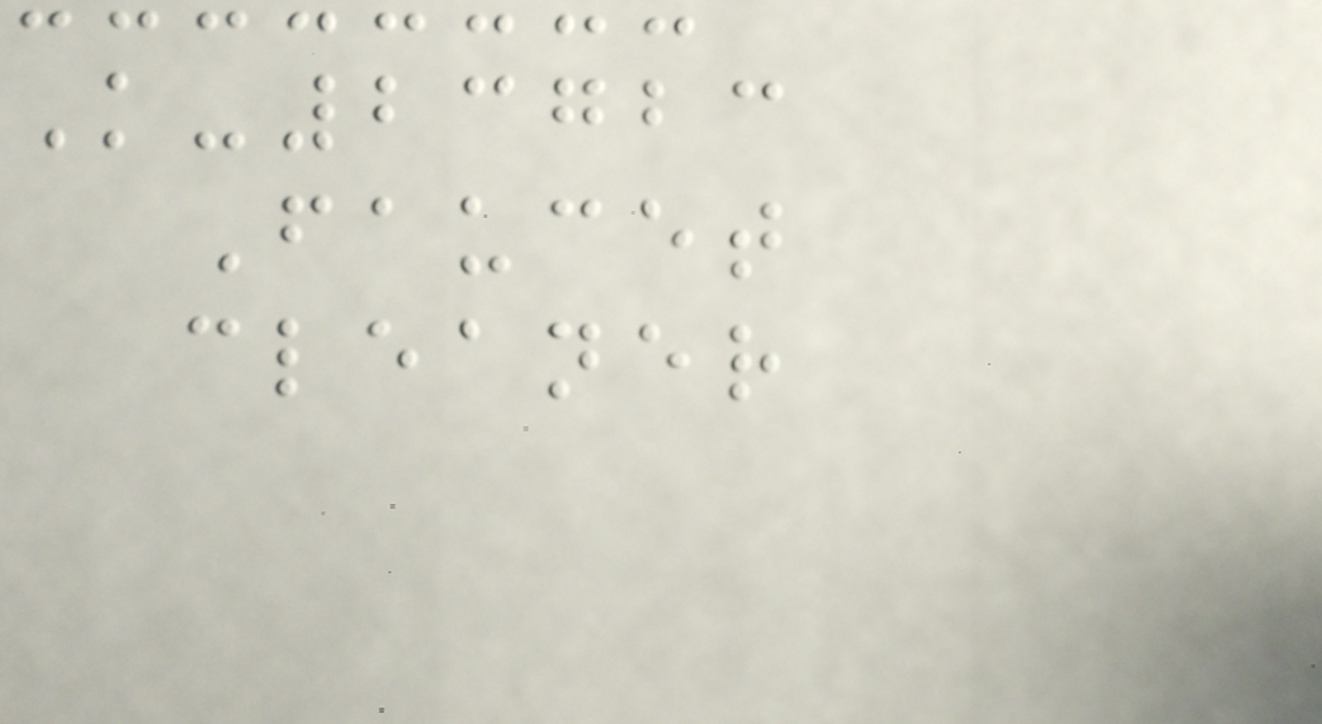K-23723
Faucet
cleaner
